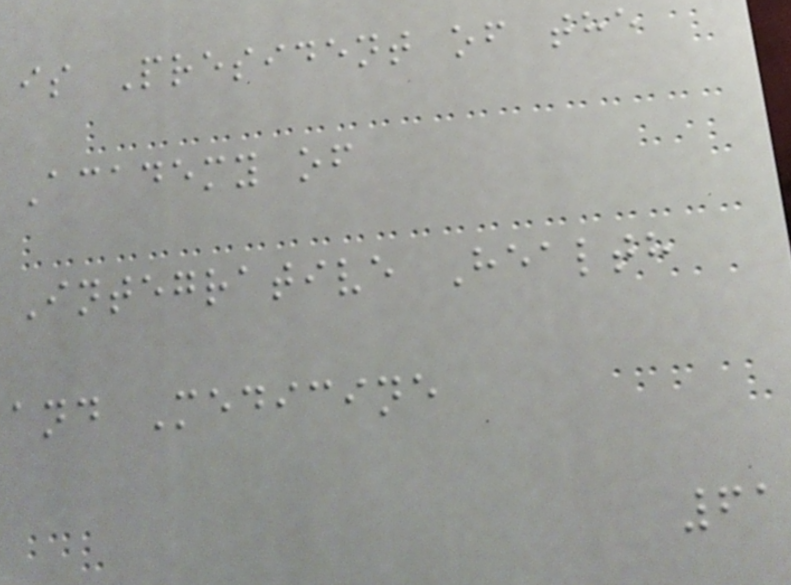is President of the
Academy of
Integrative Health
and Medicine
61
